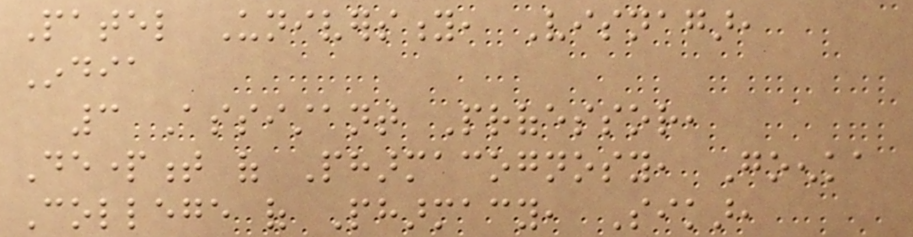Patel University, Visnagar,
India
3 Assistant Professor,
Department of Pharmacognosy, Goenka
College of Pharmacy, Sikar,
